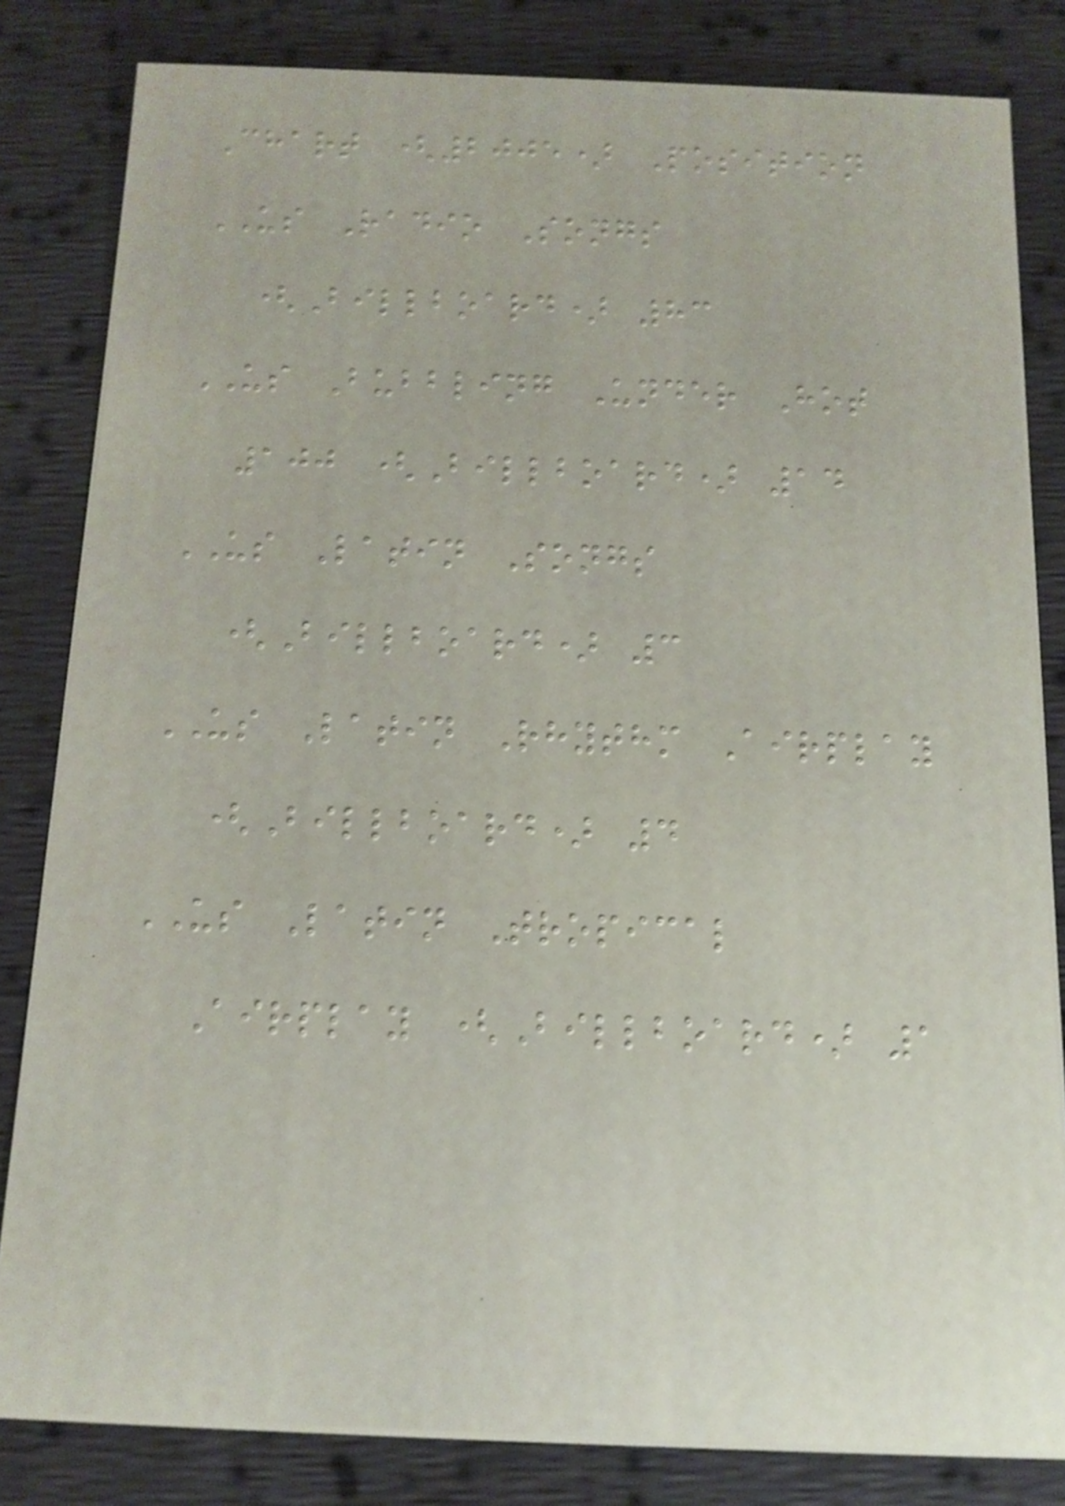Chart (2005) Position
US Radio Songs
(Billboard) 83
US Bubbling Under Hot
100 (Billboard) 14
US Latin Songs
(Billboard) 3
US Latin Rhythm Airplay
(Billboard) 4
US Latin Tropical
Airplay (Billboard) 1
